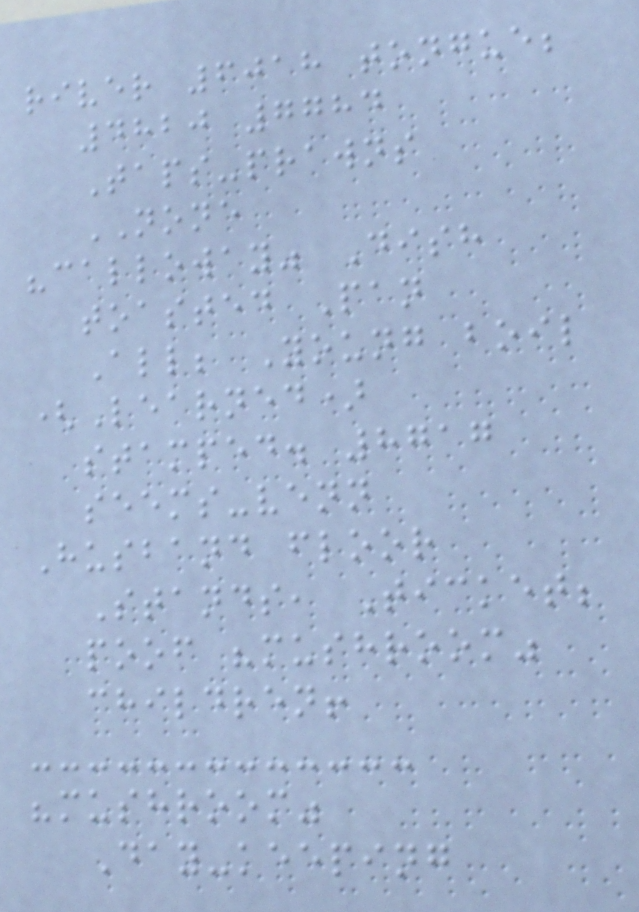river 6018 tongue;
4820 7784
Taps-prawns
NONE
"calloway" Dish
toasted Pan
All; Young boil
(Learned)
stamped. 8717
seems-venn
Husband floor
Stands, Ticket;
poof "mushroom"
children!
"mushroom"
Day-keeping
